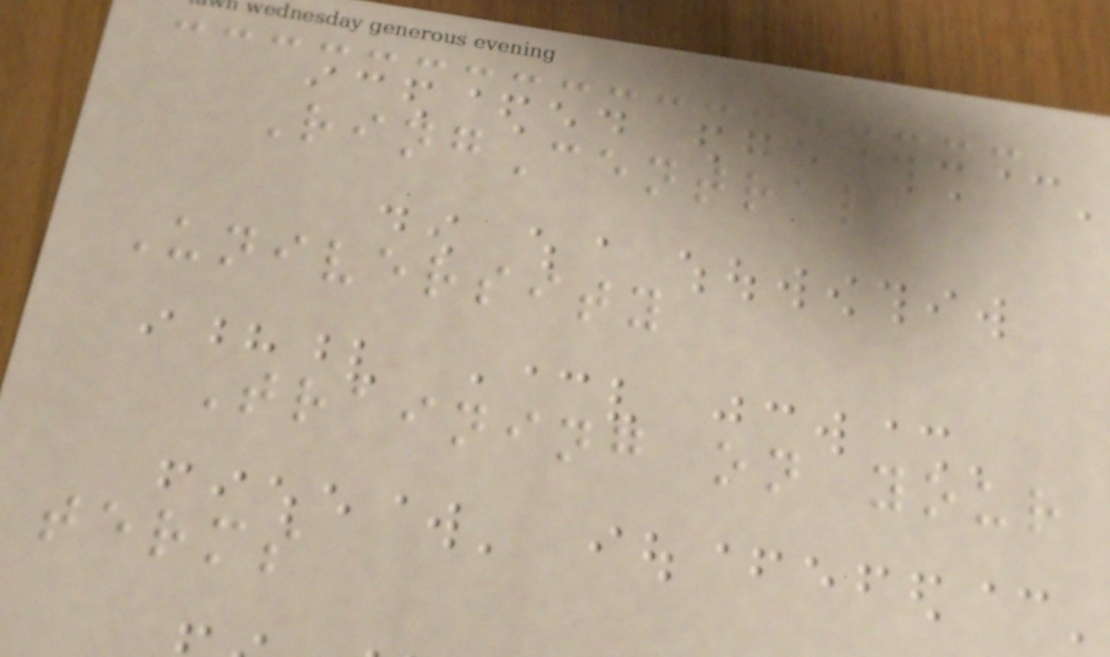RingCentral
University
Training on your
terms
